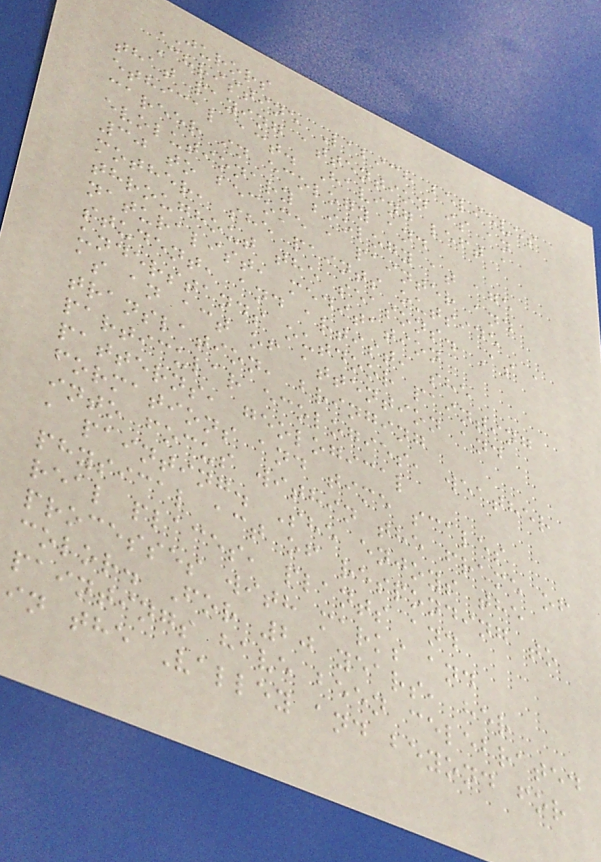JURORS
Christine Labich believes
that paying attention is an
ethical act. Having left a
career in ecology and
evolutionary biology at age
30 to become a painter and
mother, she paints outside
throughout the seasons. As a
naturalist, meditation
student, and artist, she
understands outdoor painting
as an act of attention and
translation, bringing
particular ecologies, weather
patterns, geological
formations and time scales
into focus within the frame of
a painting. She enjoys the
physical act of responding to
real places, plants and
processes with marks and
color. For 20 years, her
paintings have been celebrated
in the Valley and beyond for
